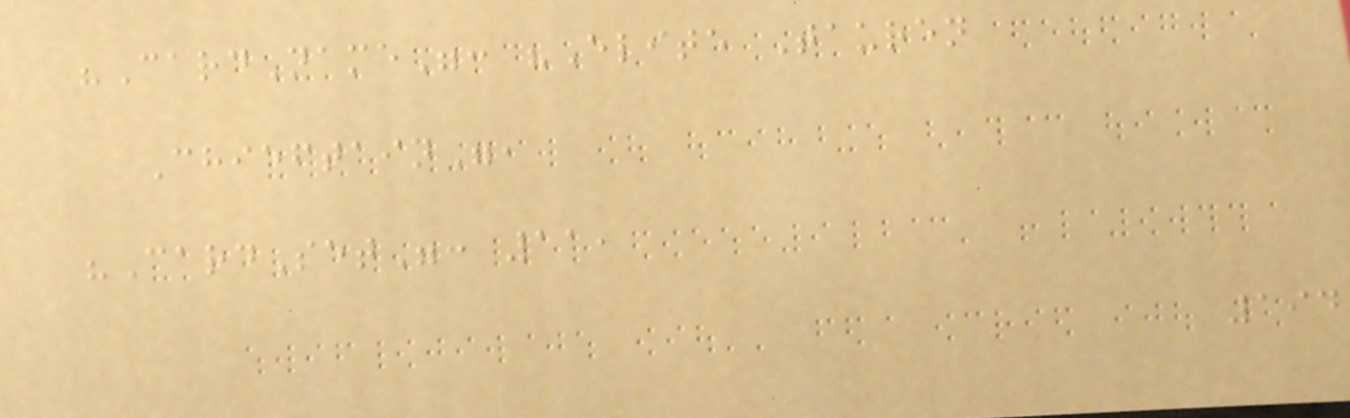"CardName": "Elite Tauren
Chieftain",
"CardSet": 11,
194
